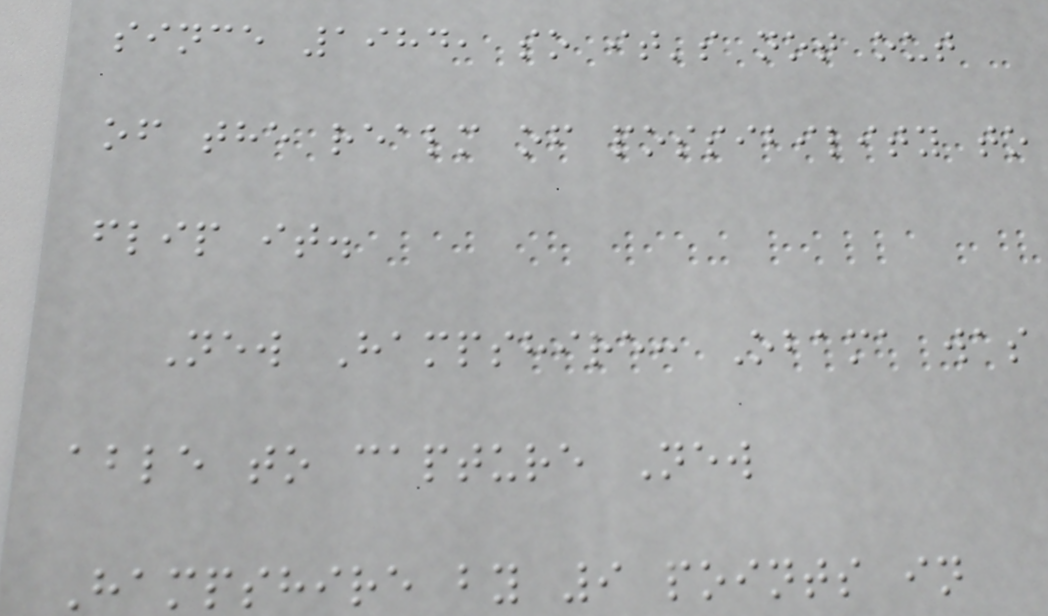since 1984, so it's not out
of the realm of possibility to
flip it.
New Hampshire: Obama was
able to capture New
Hampshire by 9 points in
